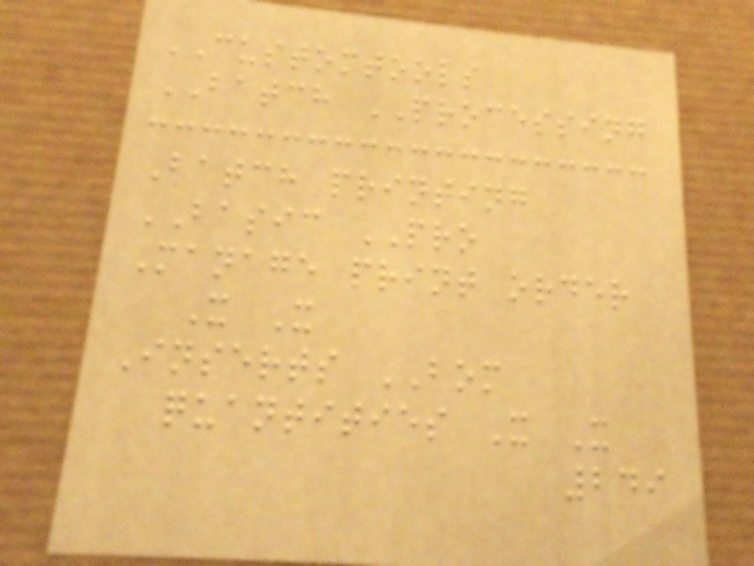CUSTOMTOOLS
BATCH PROCESSING
Batch printing
BASIC PRO
Manage print order
X X
Inserts BOM
quantities X X
249
